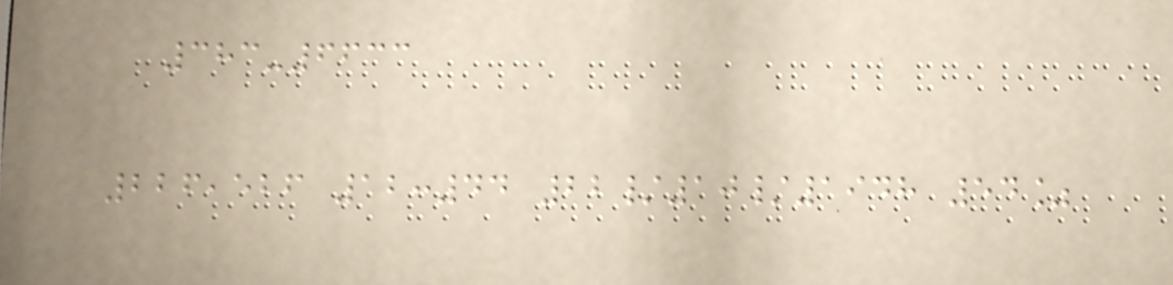383-6633
226,526 12:44 22/10/1948 54%
